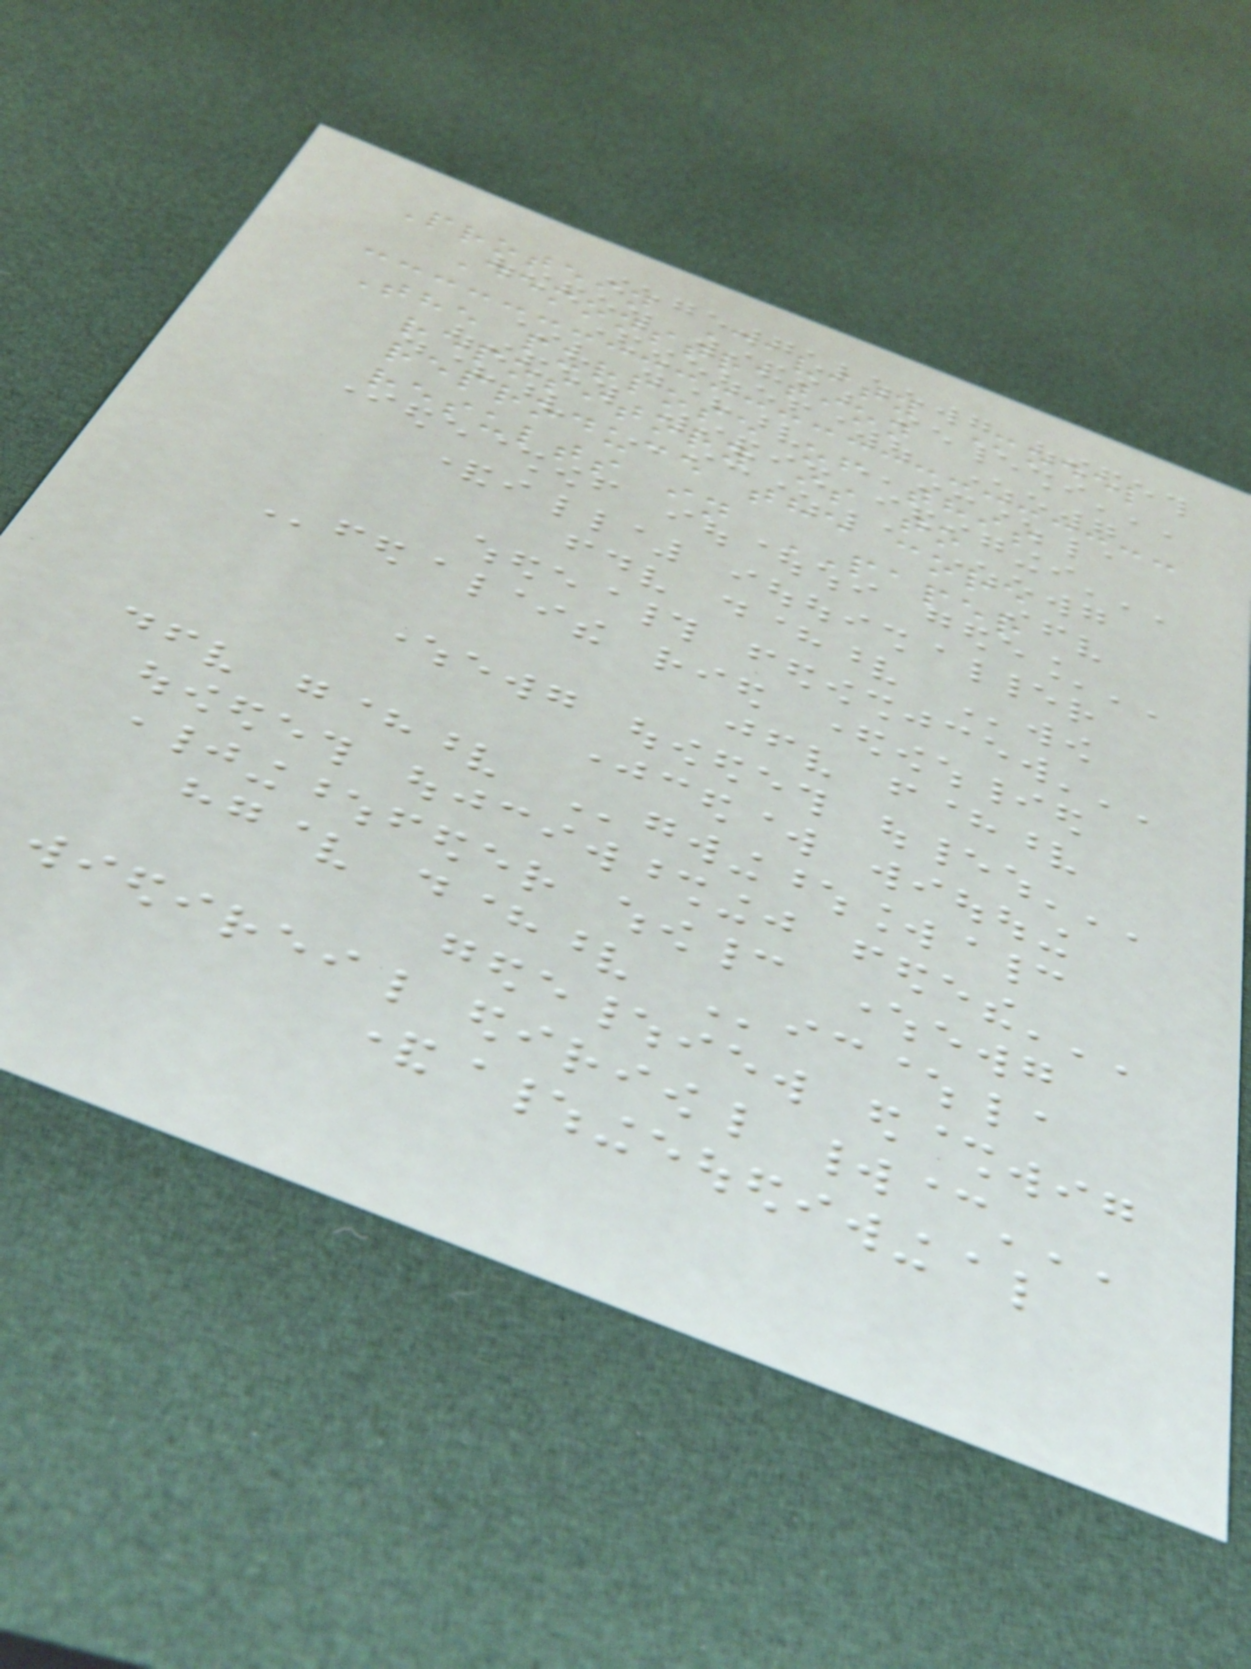Protein Cavity Model
Demonstration
The purpose of this
repository is to
reproduce the core
results in PAPER
